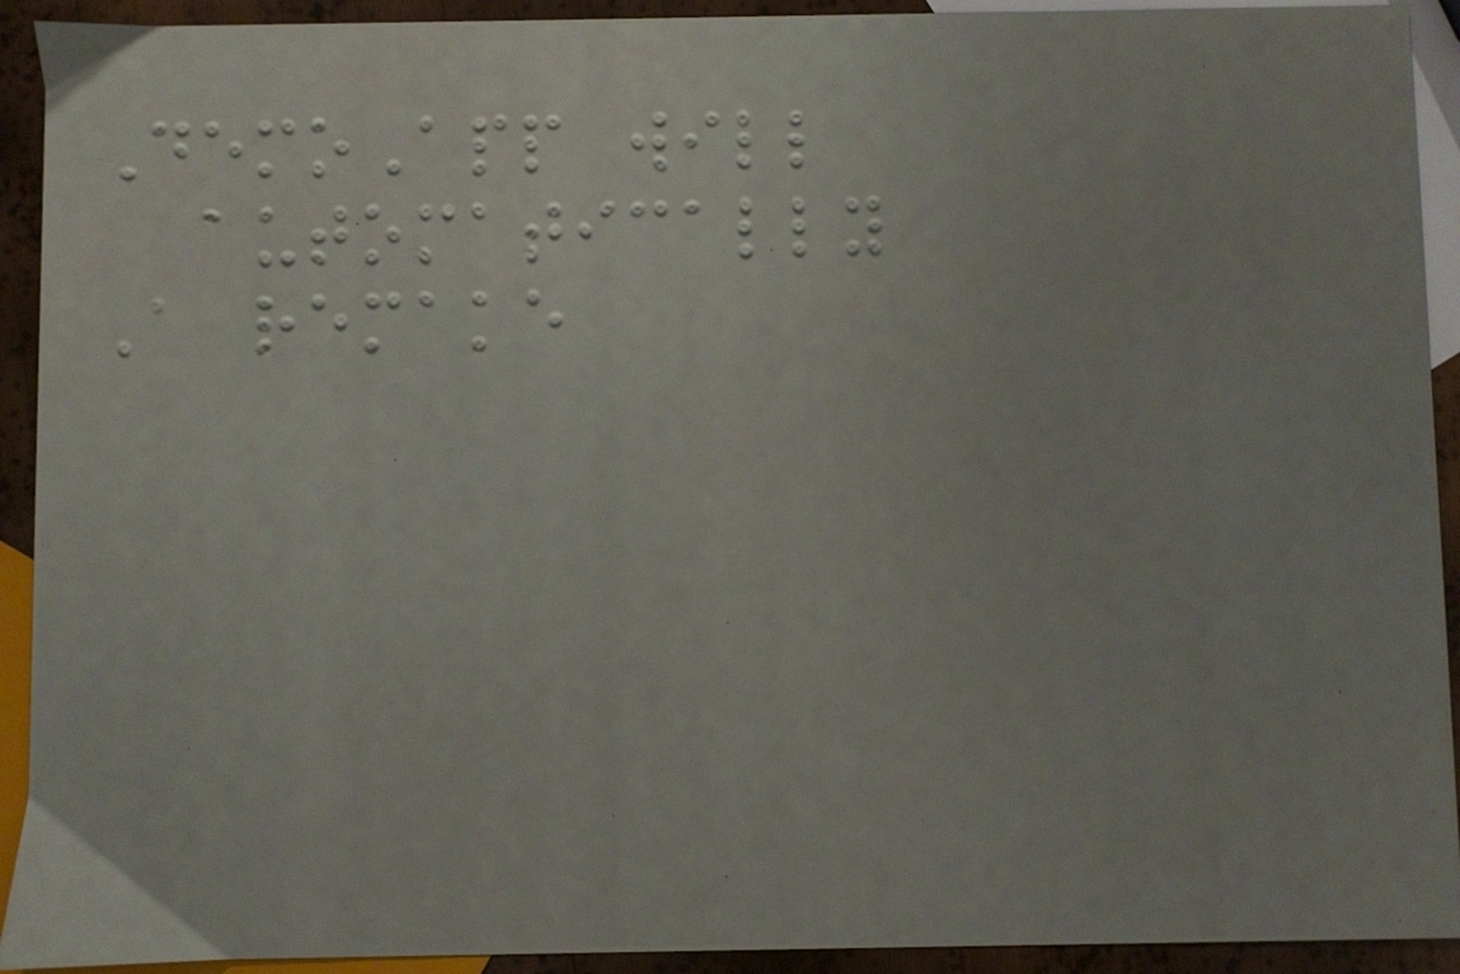DemoApp will
automatically
A remake
